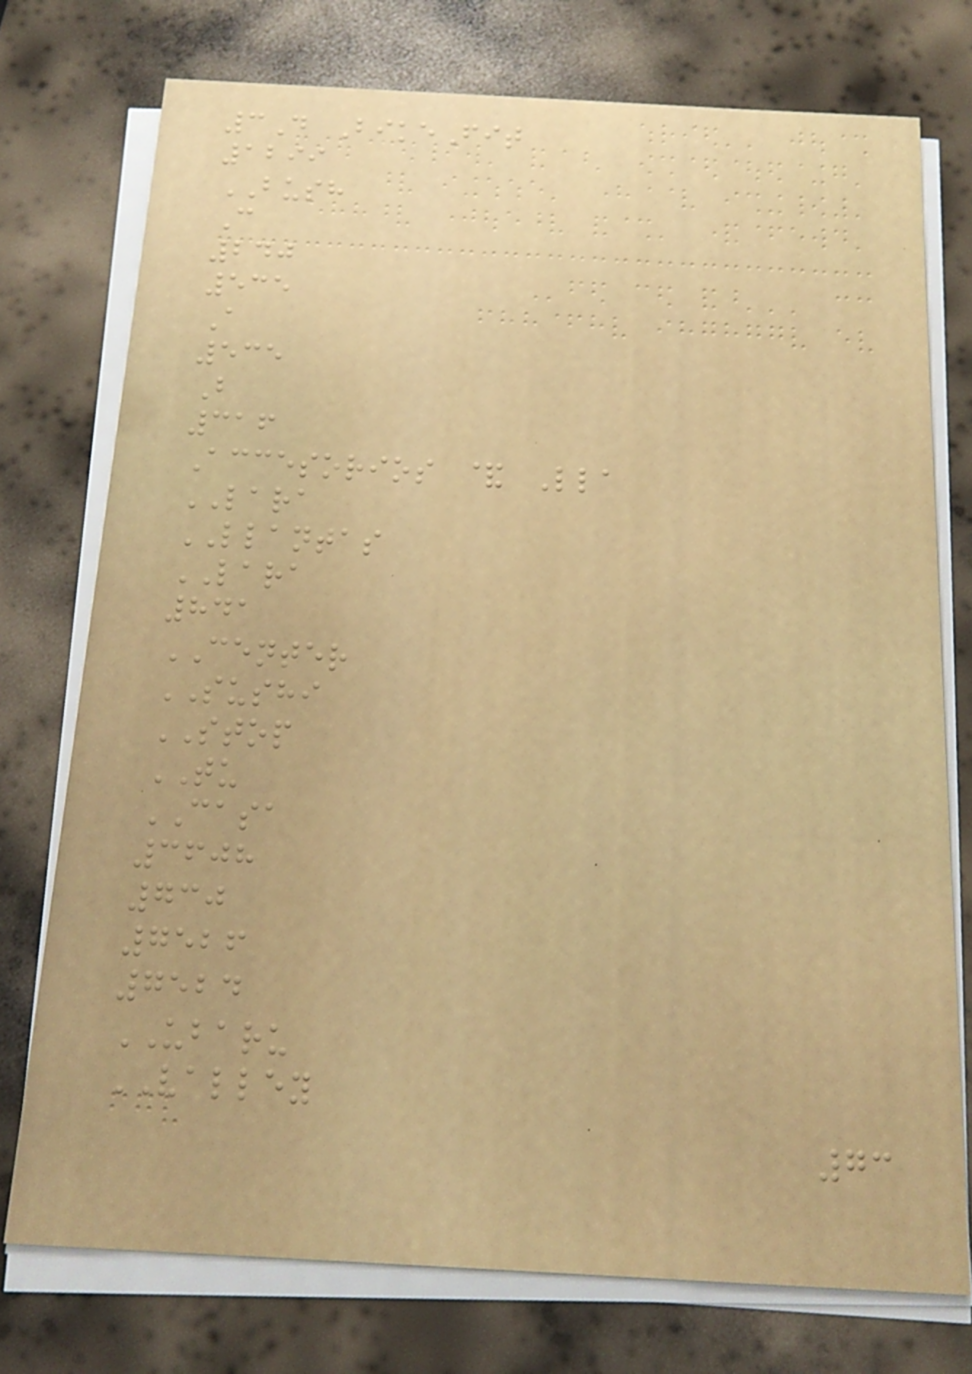3D BikeFit
1299
BUSH
C
240
535
A
535
B
316
Accesorios & Lla
LARA
LLANTAS
LARA
841
CENTER
SUSHI
STOP
TU
CASA
3608
730
7526
7524
UBARU
VALLEY
73
